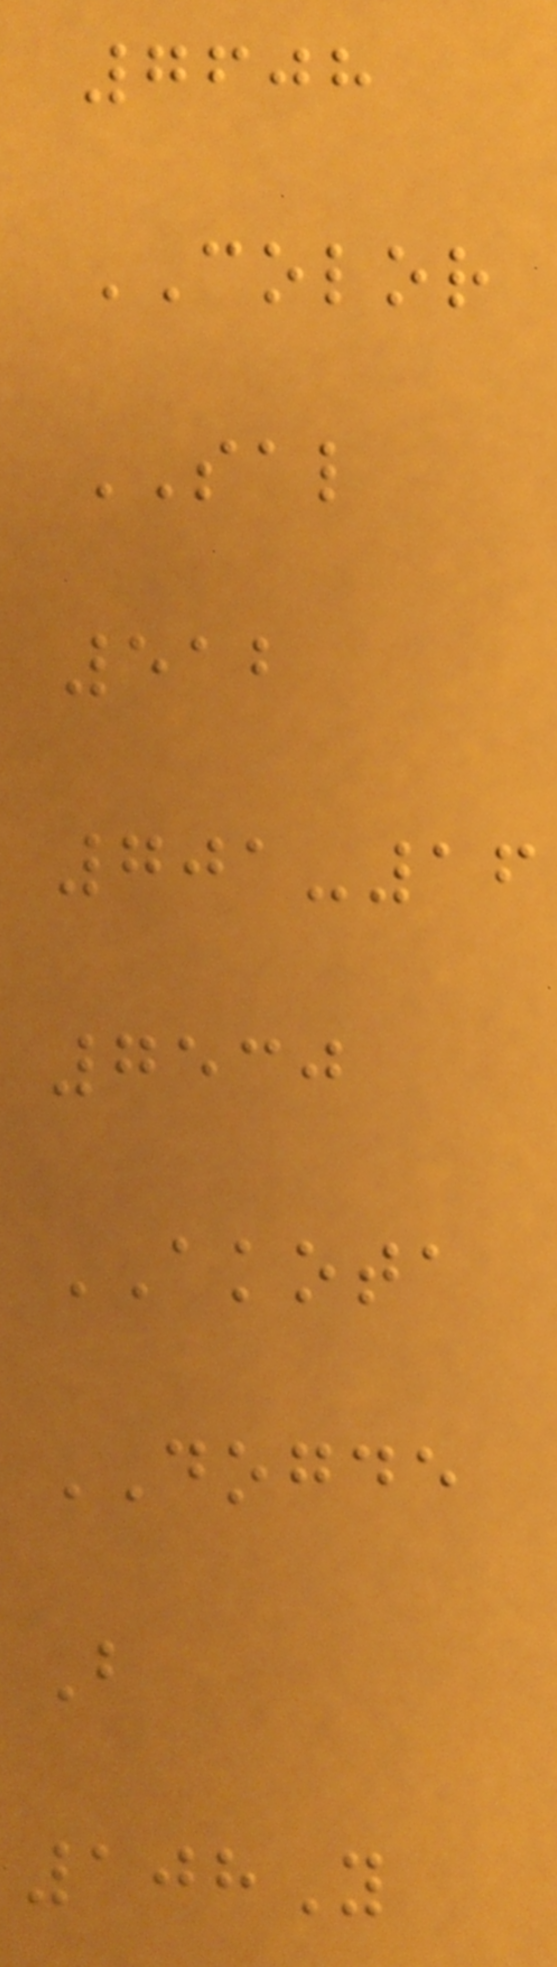7608
COLOR
SAL
512
701-16
7530
AKOTA
DOGDE
B
108Y
